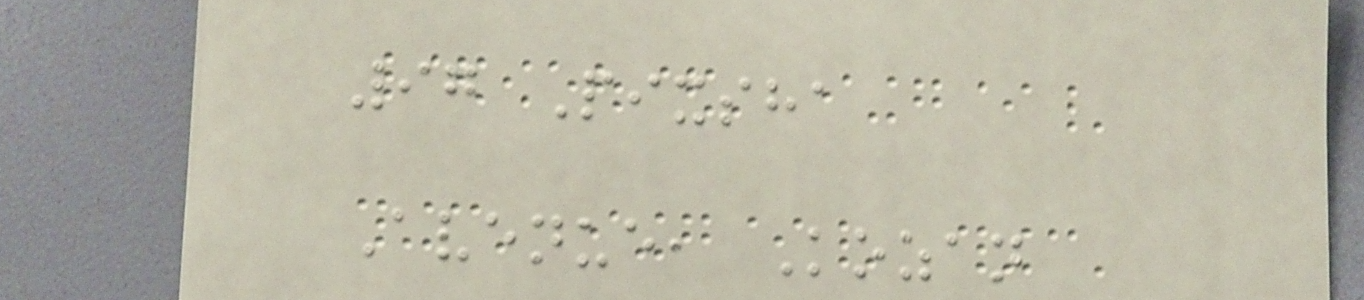97 Pixsha
Avenue, Kozan
